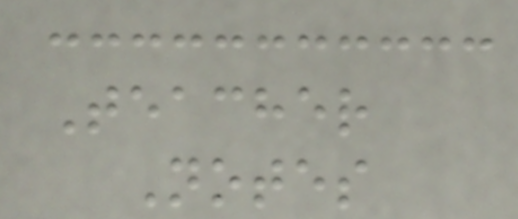Teacher
Notes
